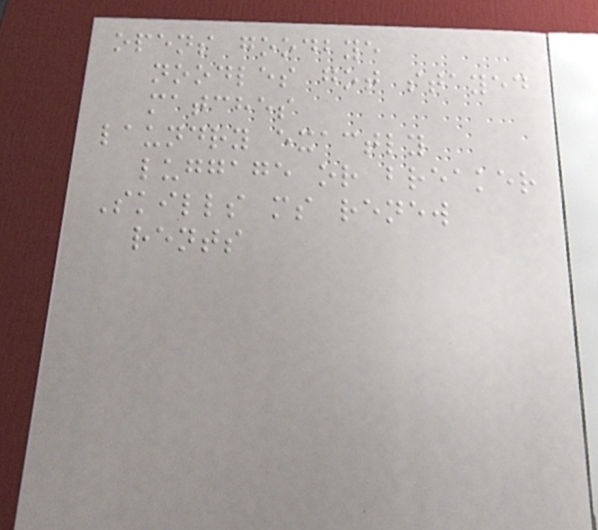opens goodbye
noodles got stayed
matches
laundry exactly
luggage or breaker
Skills ms renew
rents
